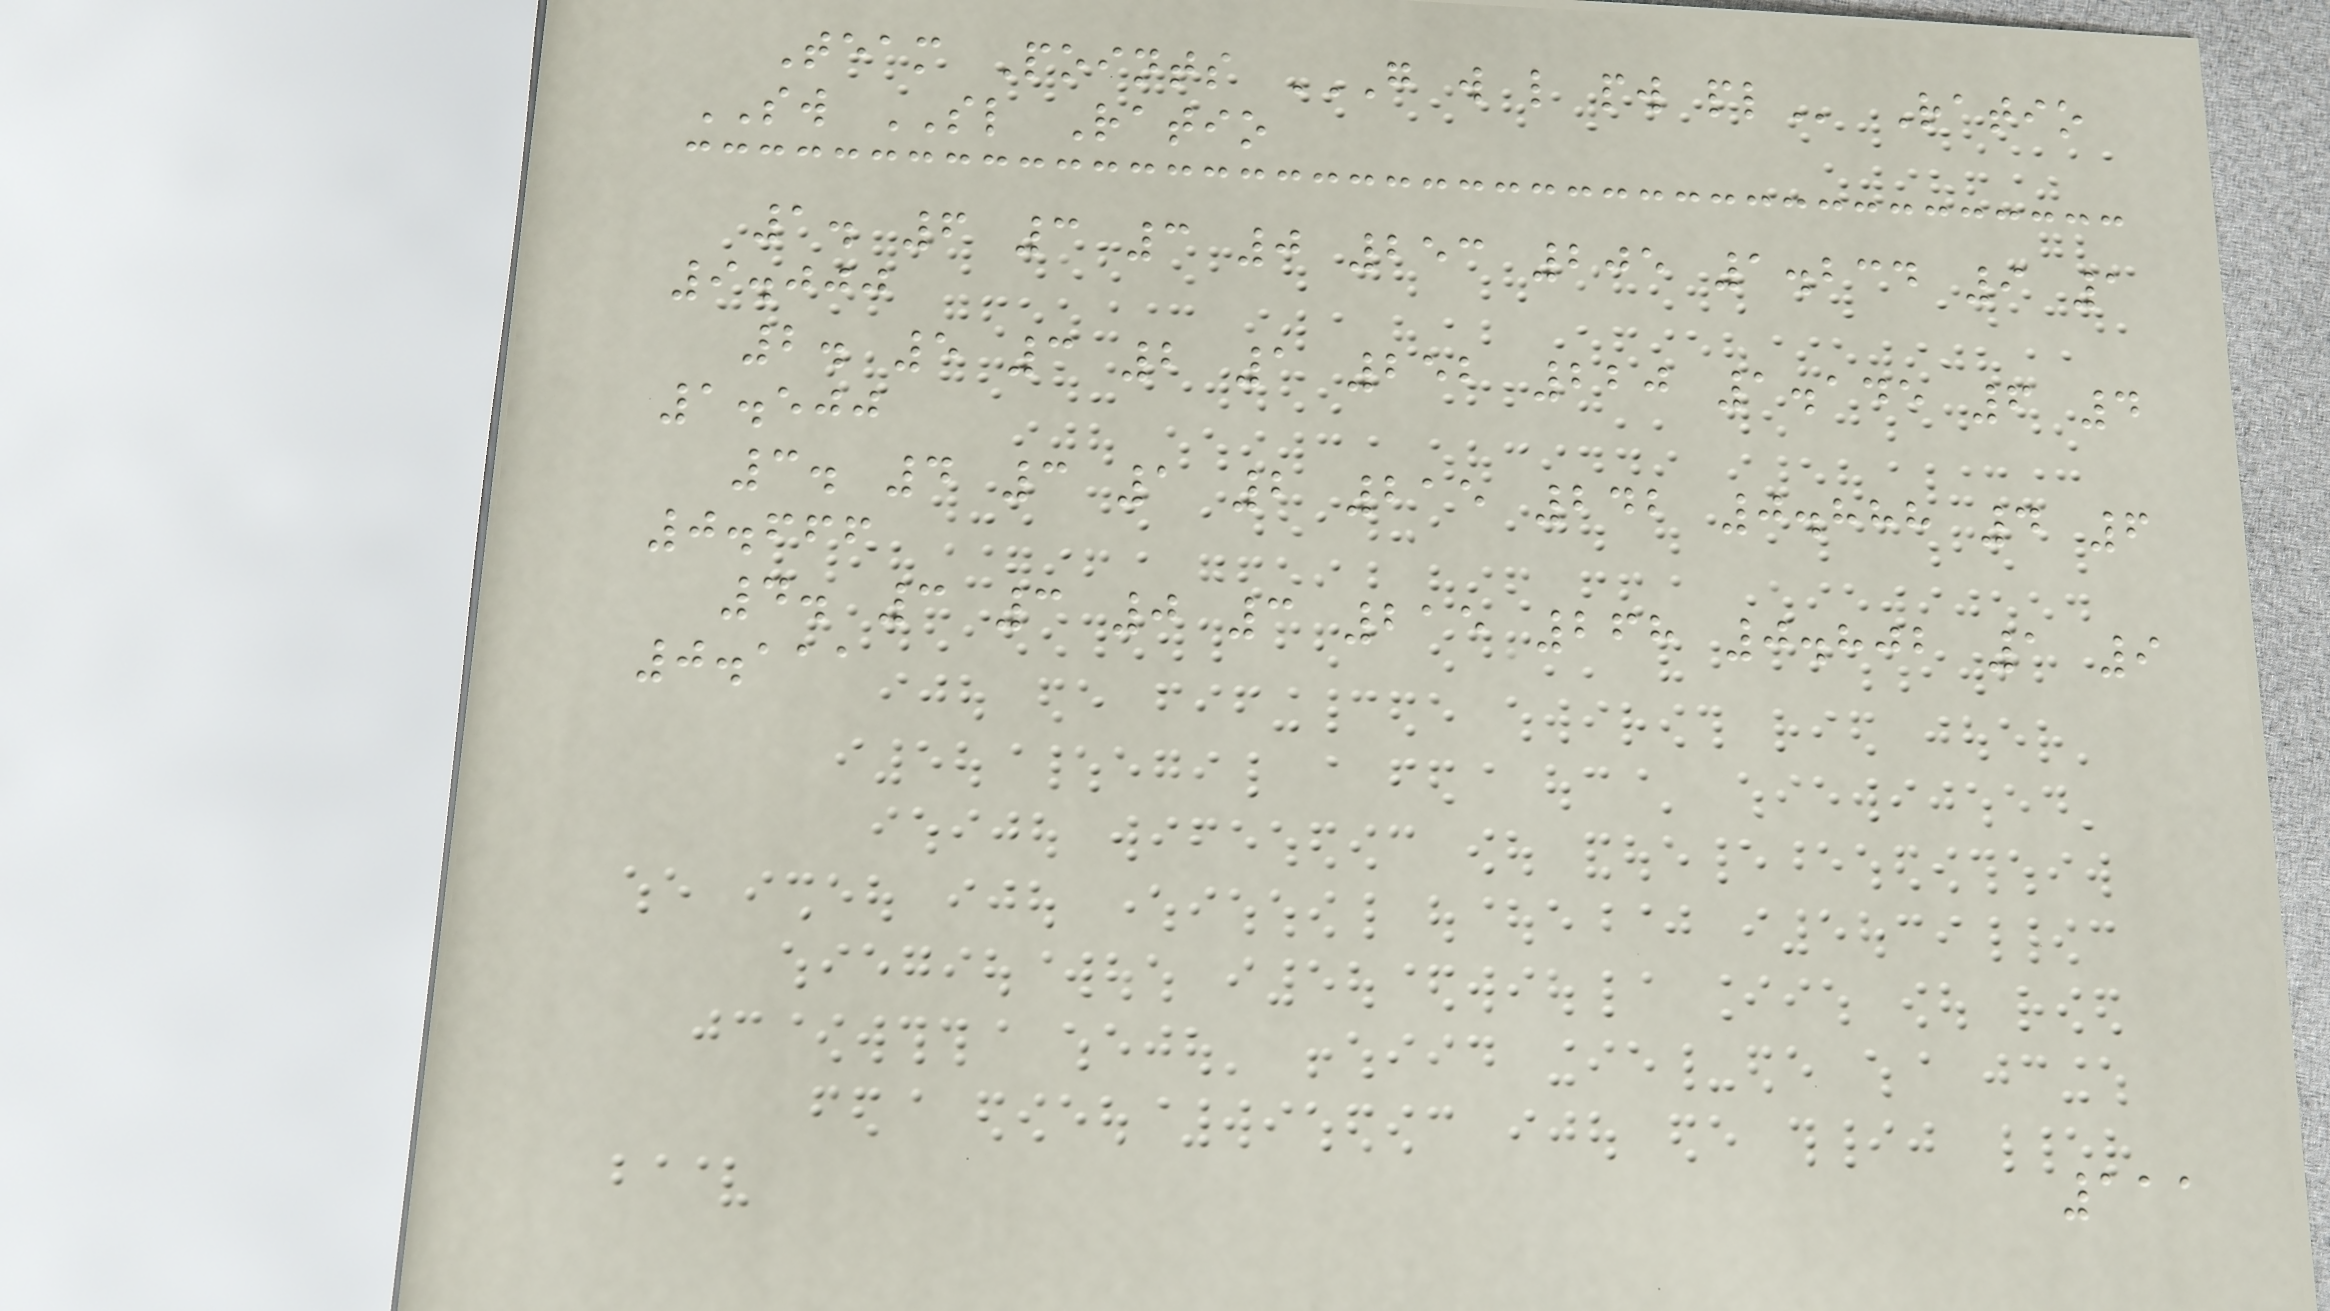Team Points G W L PW PL Ratio
SW SL Ratio
1. 6 3 3 0 253 205 1.234 9 1
9.000
2. 5 3 2 1 252 220 1.145 6 4
1.500
3. 4 3 1 2 215 242 0.888 4 6
0.666
4. 3 3 0 3 215 268 0.802 1 9
0.111
111
